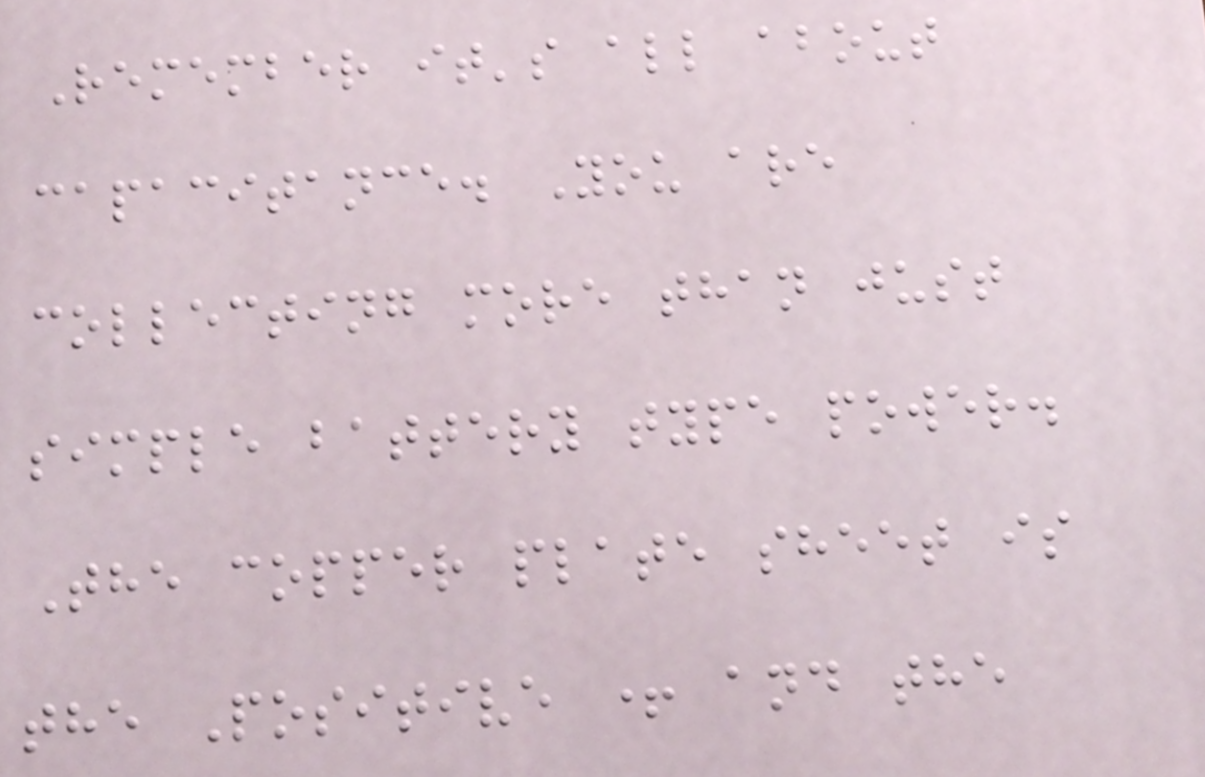Remember it's all about
capacitance. You are
collecting more than just
simple battery type power.
The copper plate sheet is
the Positive + and the
